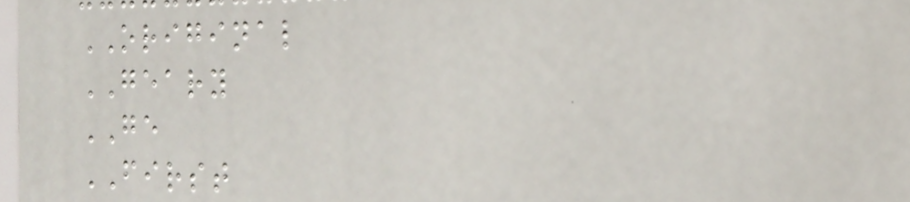ORIGINAL
GEARY
GE
FIRST
